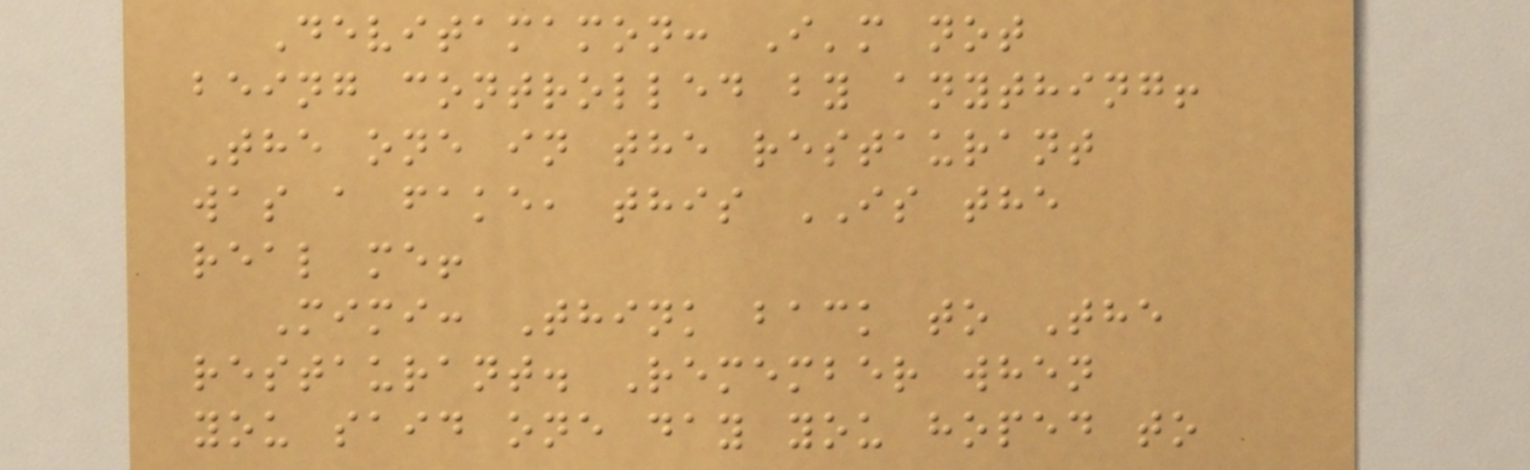Devitamamon: I'm not
being controlled by anything!
The one in the restaurant
was a fake, this IS the
real me!
Mimi: Think back to The
restaurant. Remember when
you said one day you hoped to
